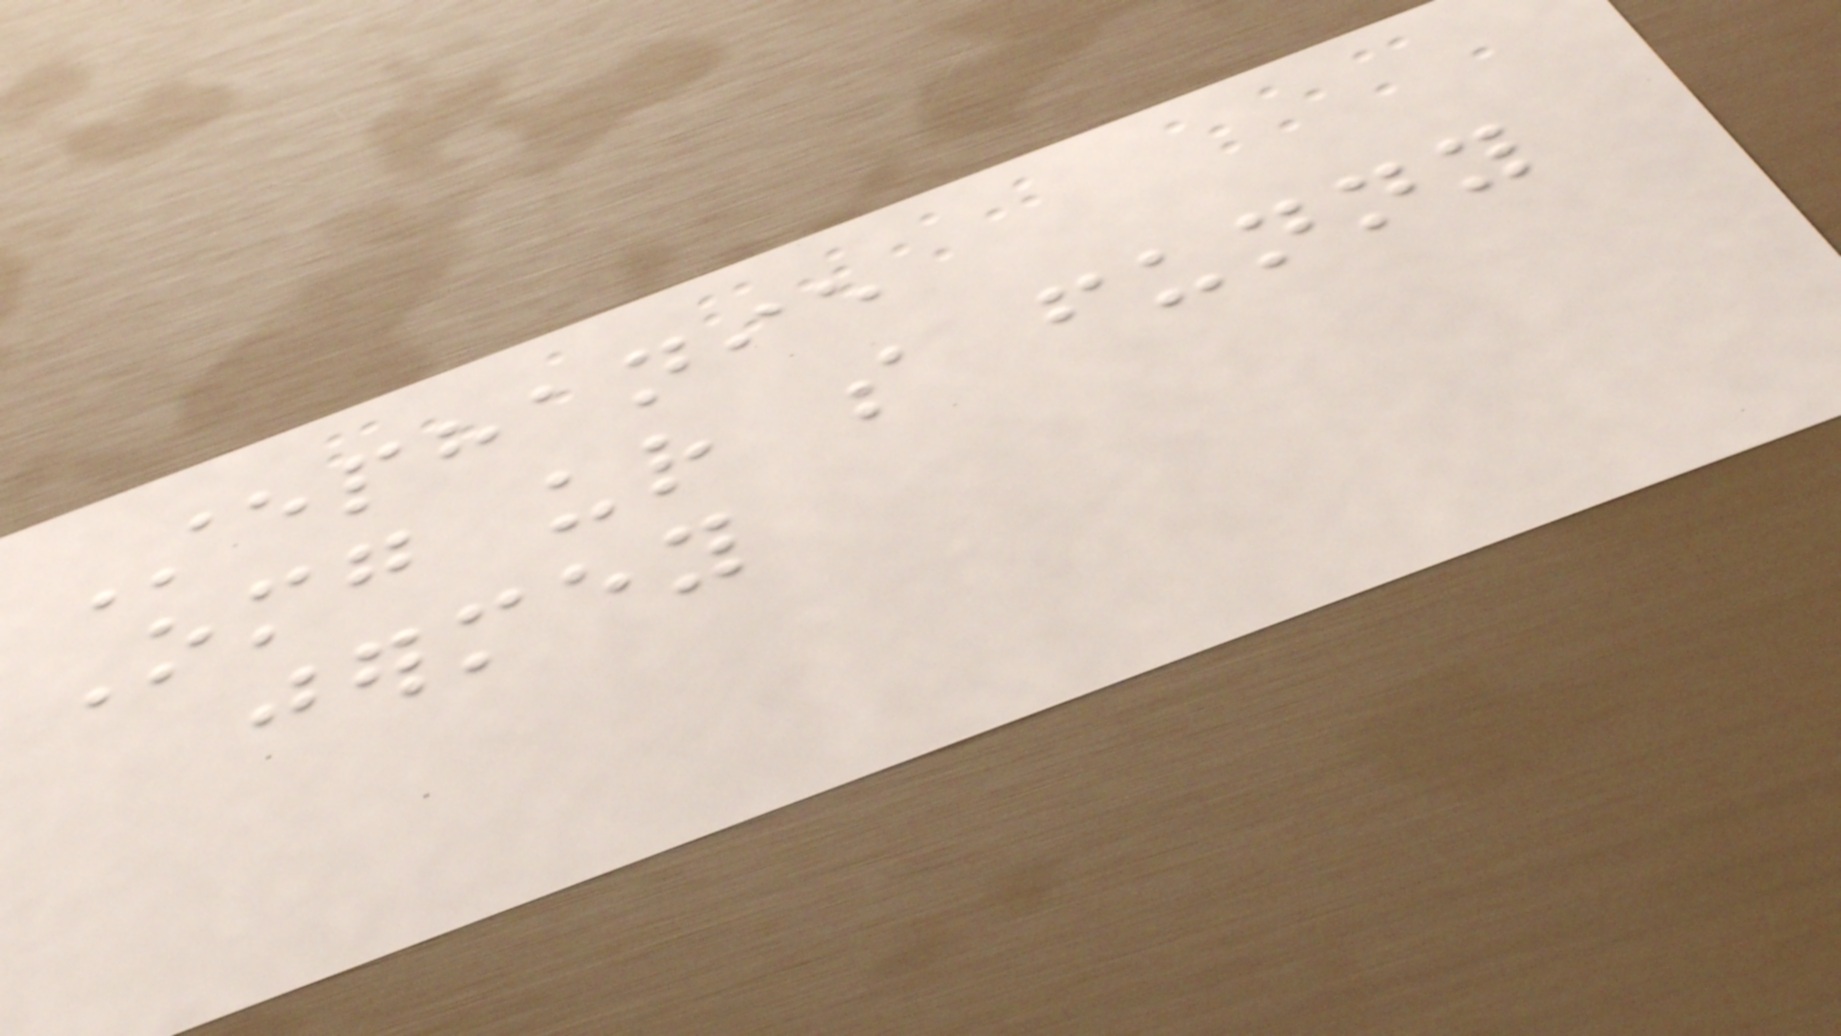Stephanie
Omg ur so funny
jermey
